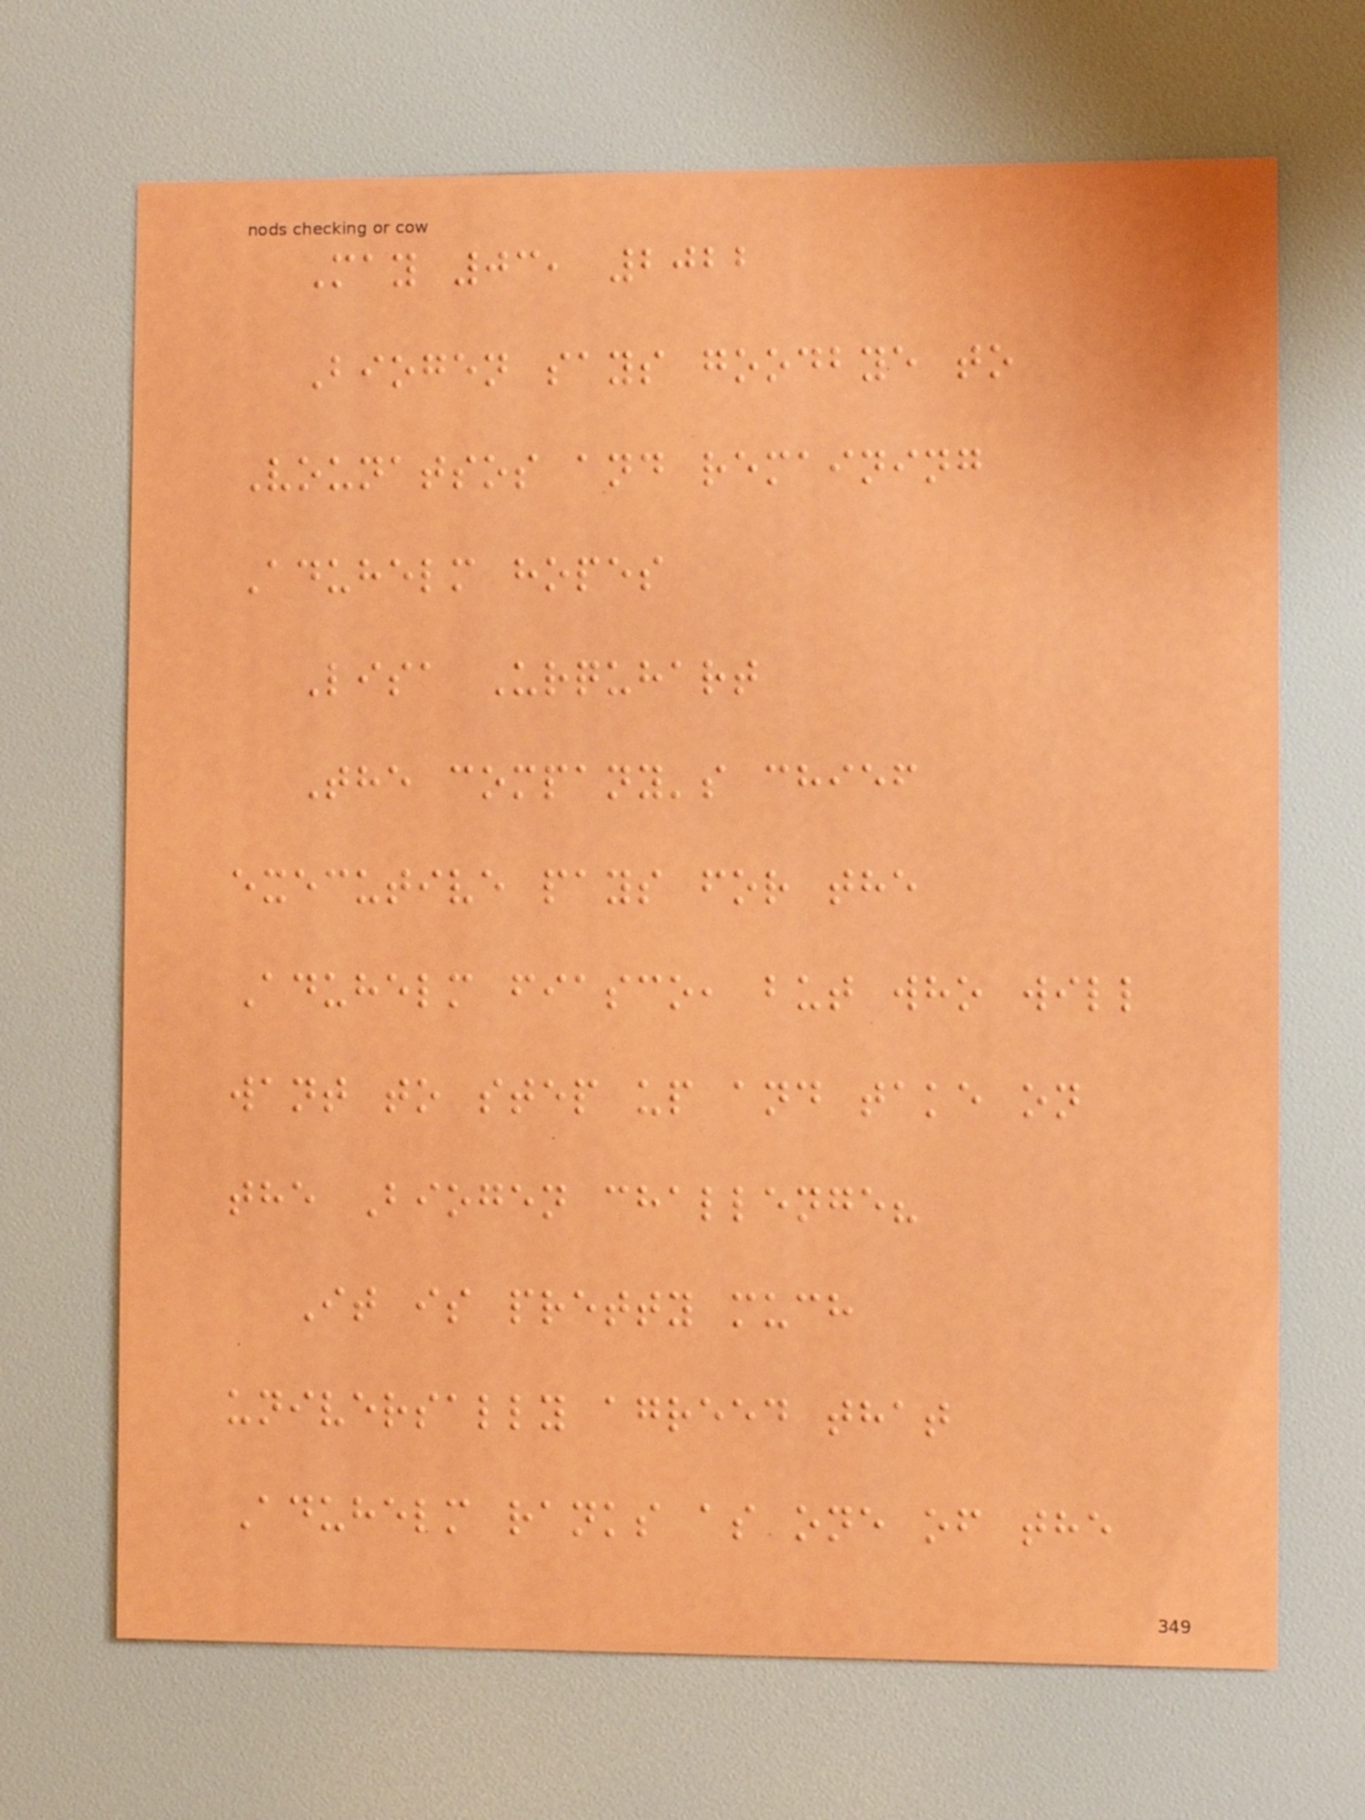May 03, 2022
Biogen says goodbye to
Vounatsos and remaining
Aduhelm hopes
Lisa Urquhart
The company's chief
executive pays for the
Aduhelm fiasco, but who will
want to step up and take on
the Biogen challenge?
It is pretty much
universally agreed that
Aduhelm ranks as one of the
